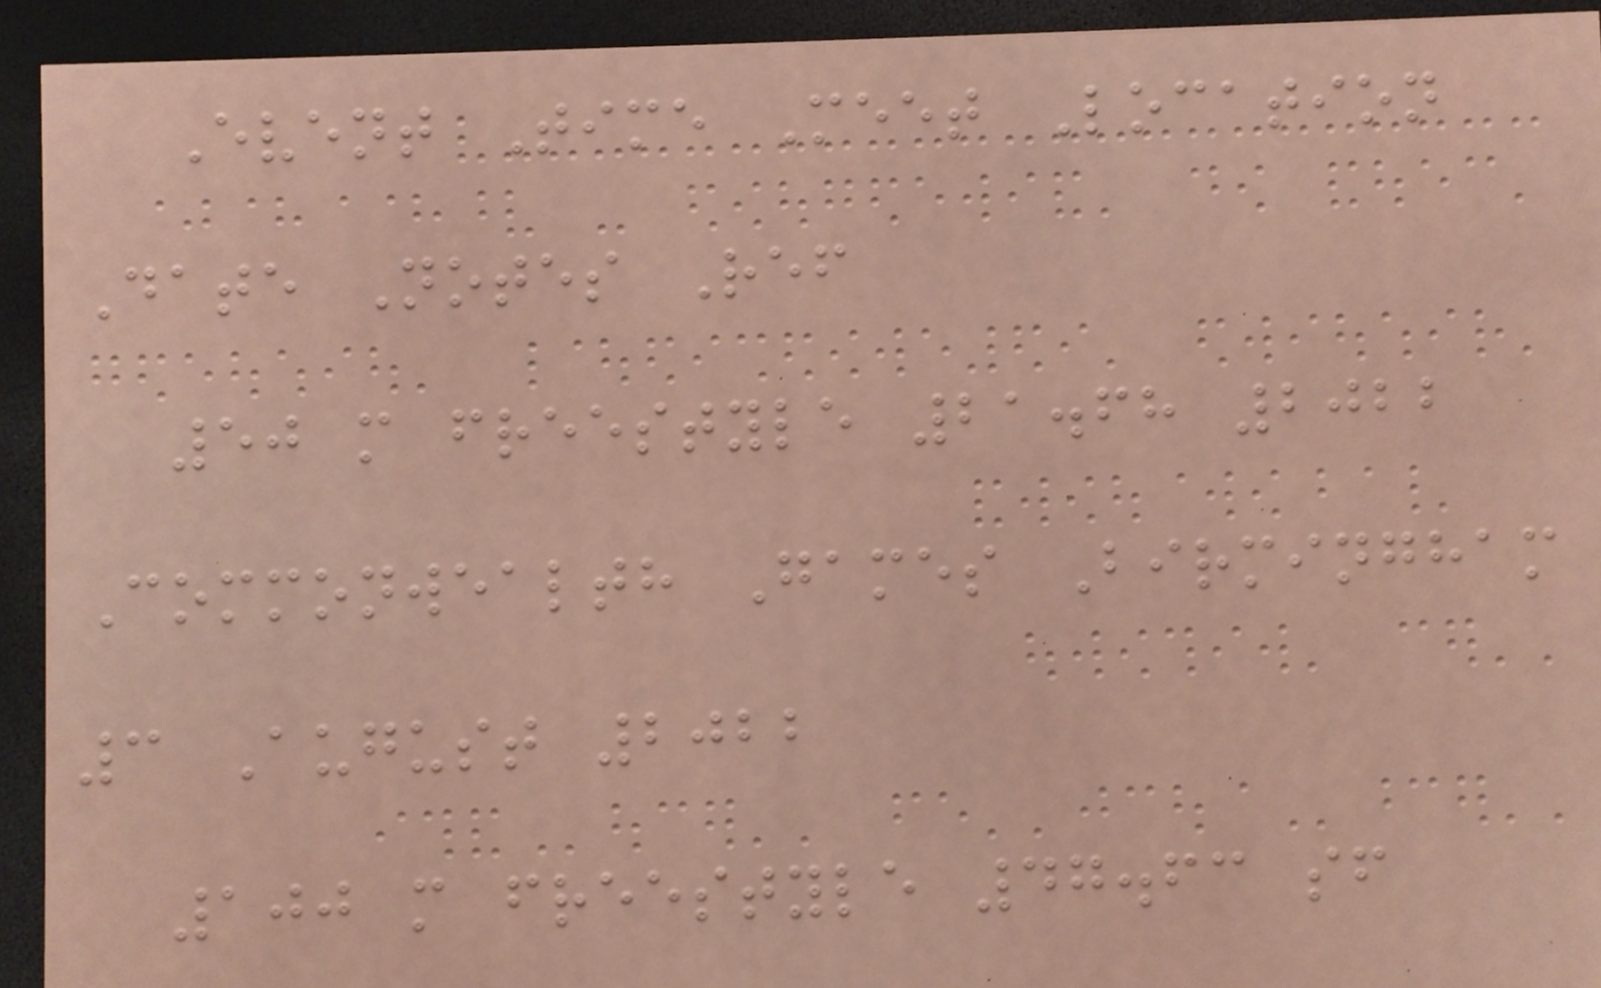Event Time Meet Location
Date Notes Ref
50 m freestyle 21.68 2022
Commonwealth Games Birmingham
3 August 2022
100 m freestyle 47.63 sf
